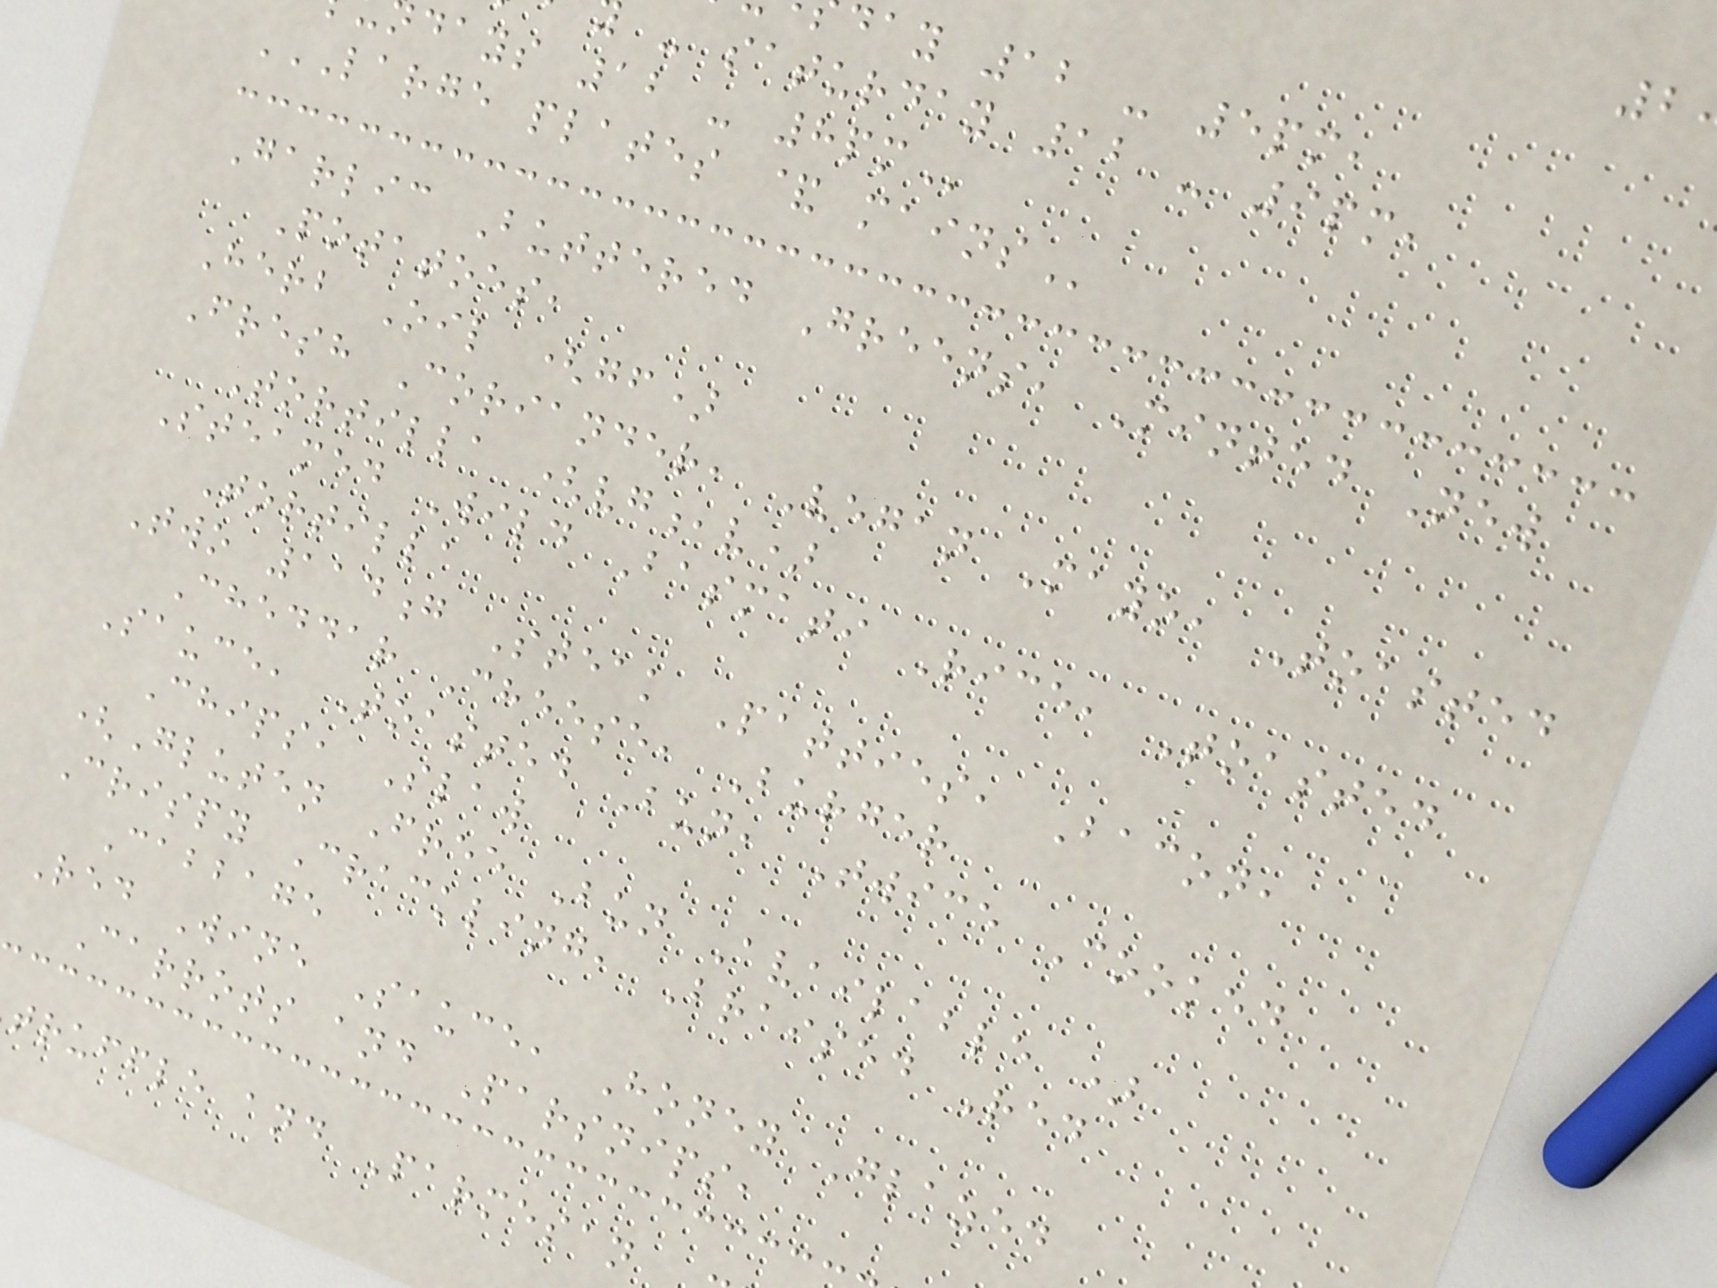day 12 - 5pm,
- saturday 12 - 9pm,
days 12 -
LARGE PLATES & MAINS
Garlic Buttered Greens, Minted New
Potatoes,
Herb Oil (gf)
Fresh Coriander, Vegan Mayo, Toasted
Tortilla (vg,v)
Steamed Wild Basmati Rice, Toasted
Tortilla
Two 114g Steak Patties, Bacon,
Cheddar Cheese, Burger
Sauce, Toasted Bun, Twice Cooked
Chips, Slaw
(Gluten Free Bun Available )
Crispy Crackling, Braised Red
Cabbage
Red Wine Sauce, Honey Glazed
Carrots and Parsnips,
truffle and Parmesan
